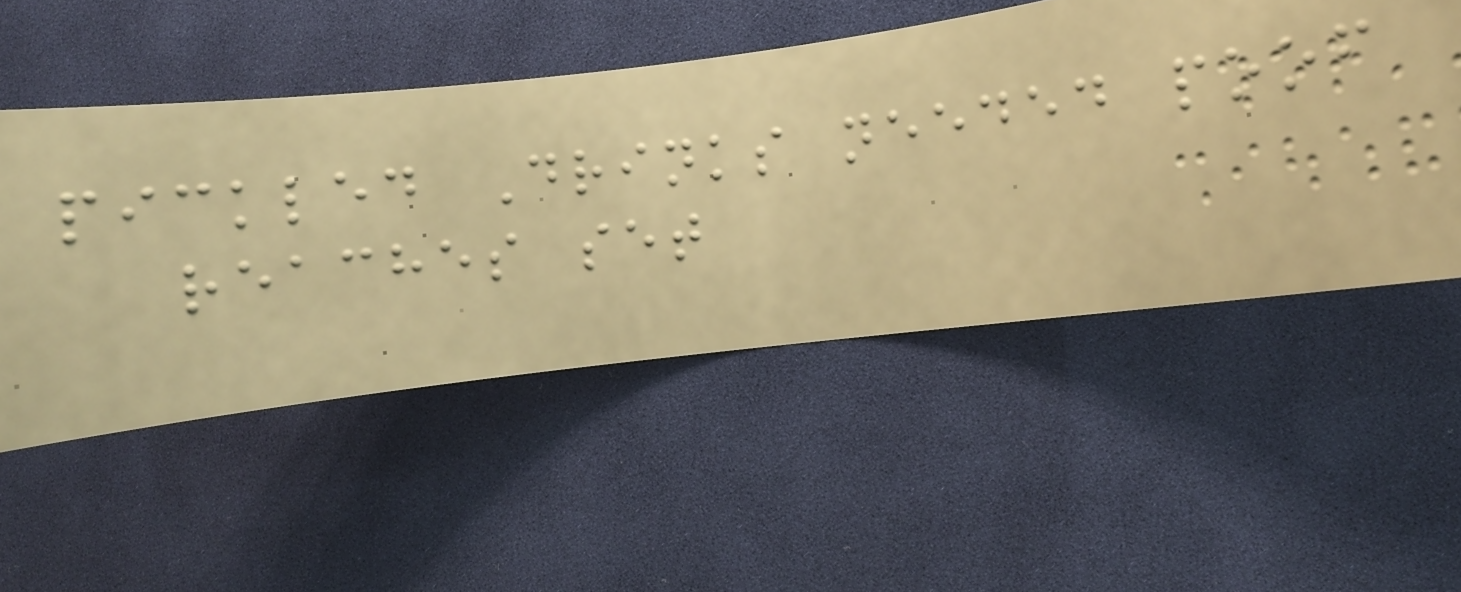pickled Drinks needed poof
reaches set
